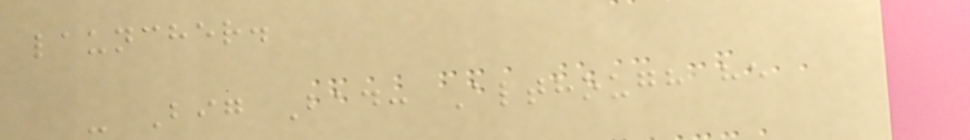launcher.
- Big Bad: Although he
